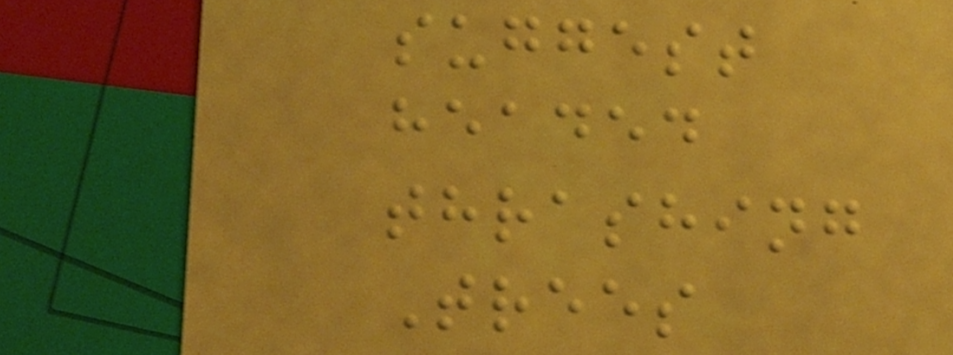suggest
headed
thrashing
Trees
